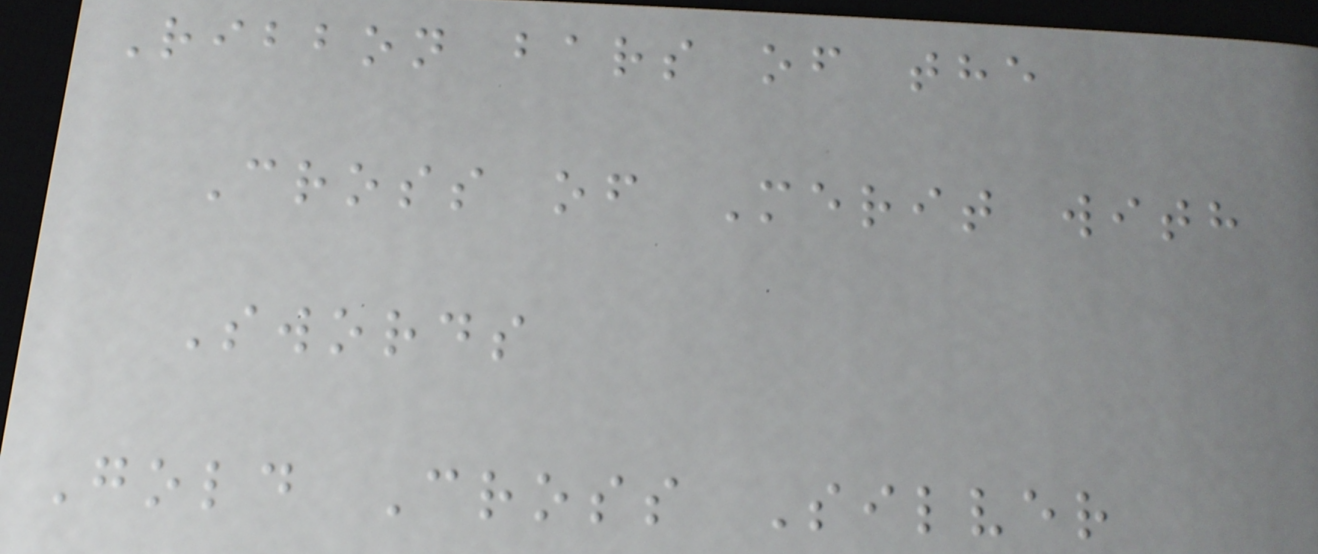Ribbon bars of the
Cross of Merit with
Swords
Gold Cross Silver
